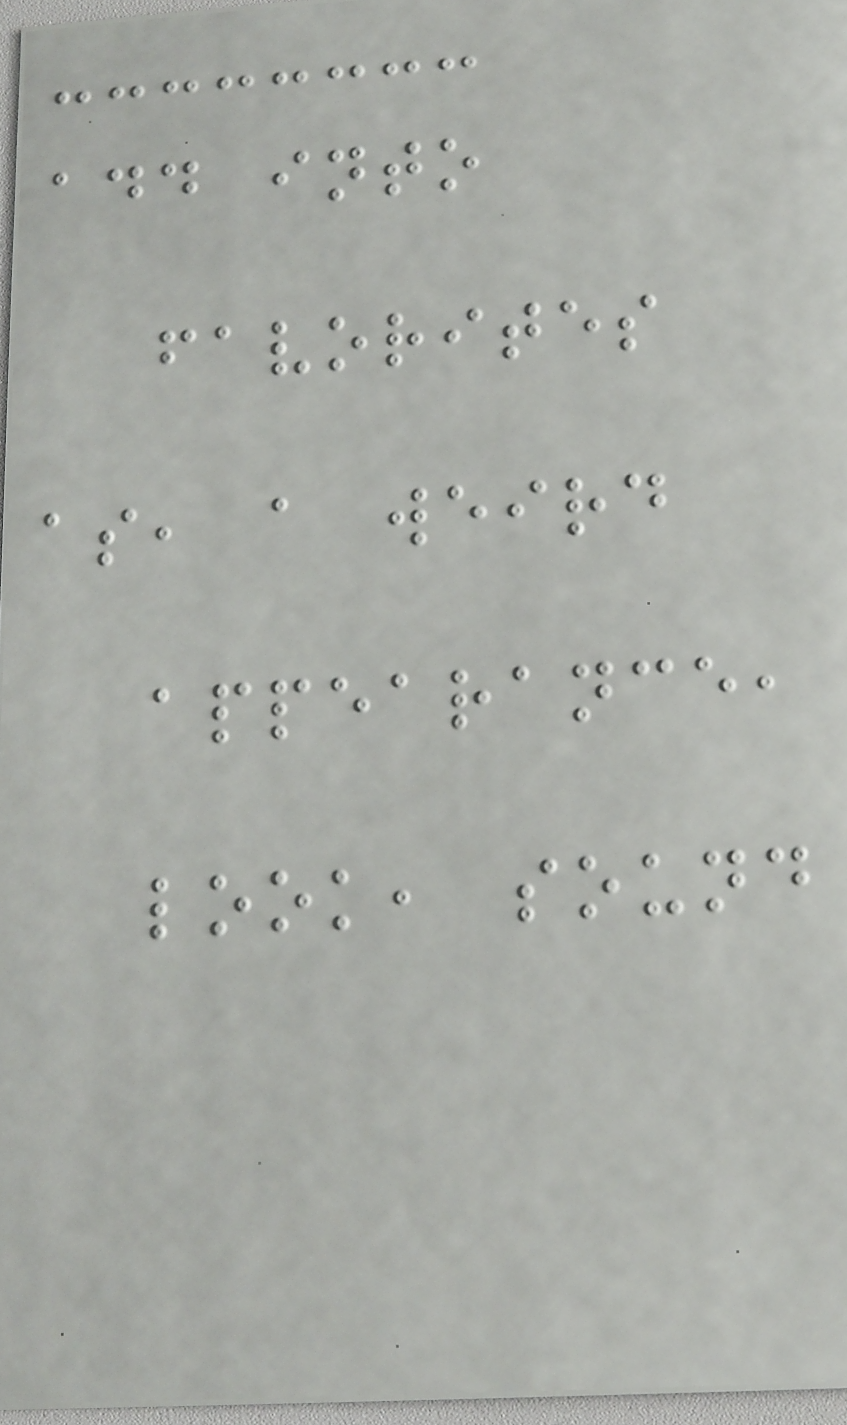add into
favorites
as, a weird
appearance,
look, sound
